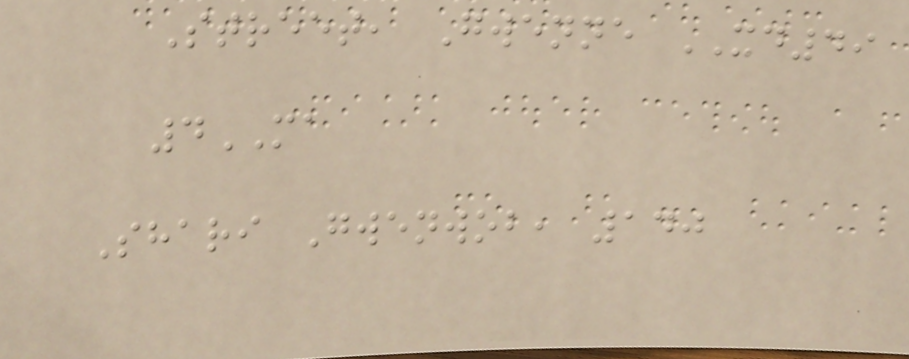Street, Gwenne XD49
4MA
Shari Gwenwob, 140
